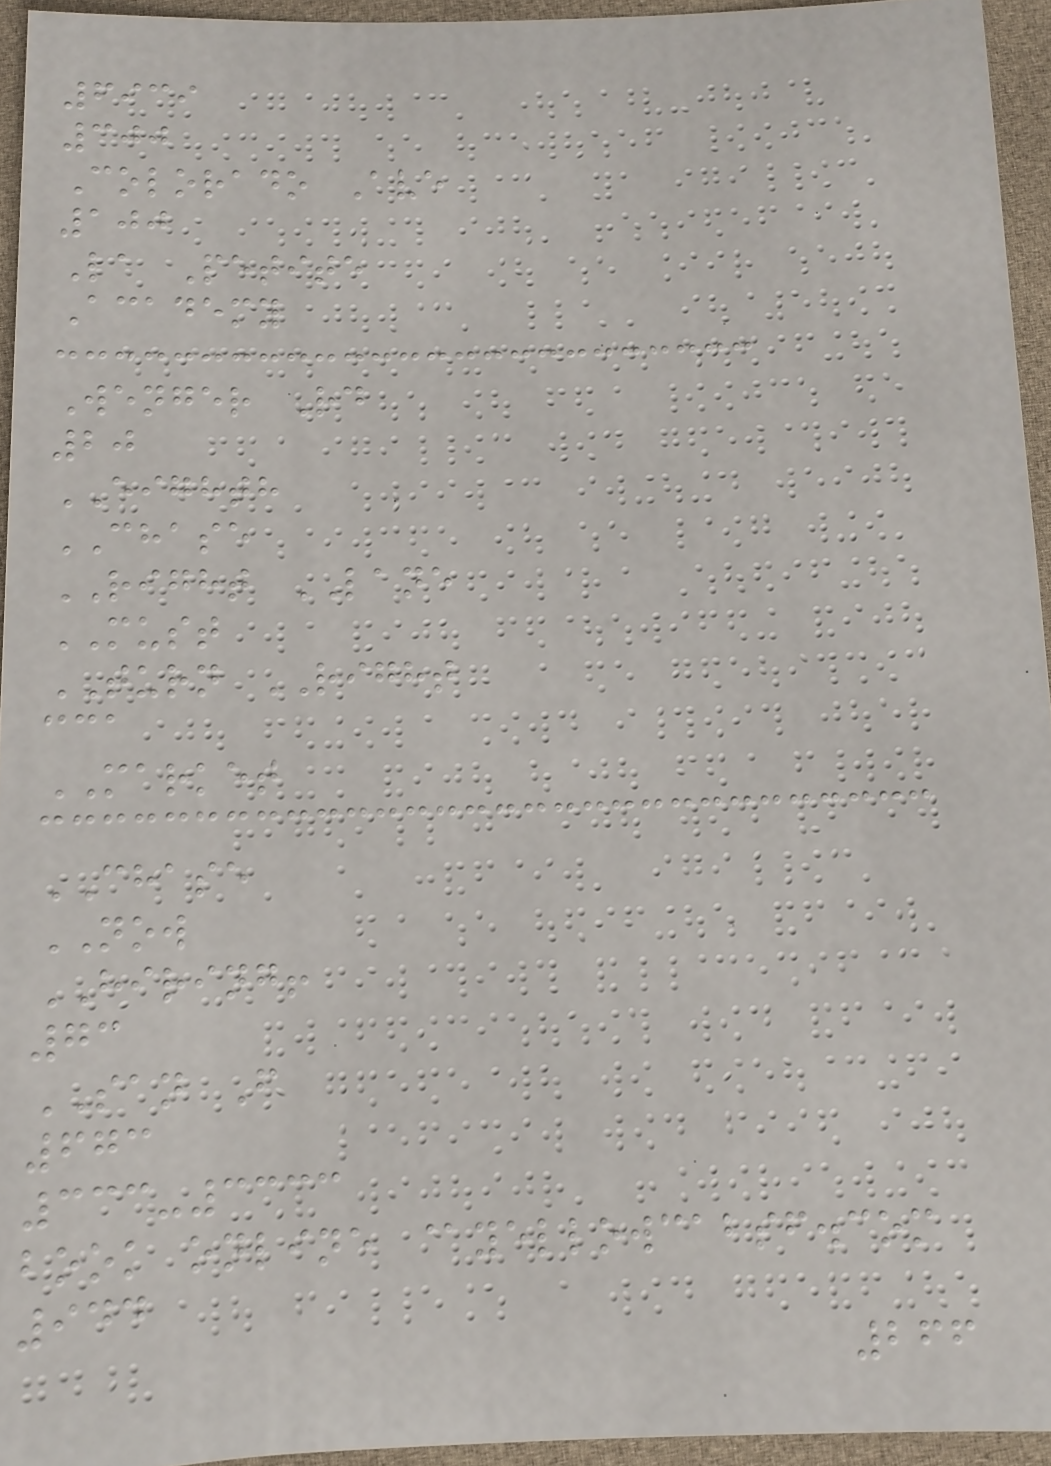6939
300
Colorado Ave
100
La Petite
Academy
Wenger Rd
20
EIGHTH
CHASE
RIGHT LANE
MUST
TURN RIGHT
cca
MARKET
CHASE
NOW
HIRING!
73
SAN F
673
333-3333
book online @yellowcabsf.com
944
266
